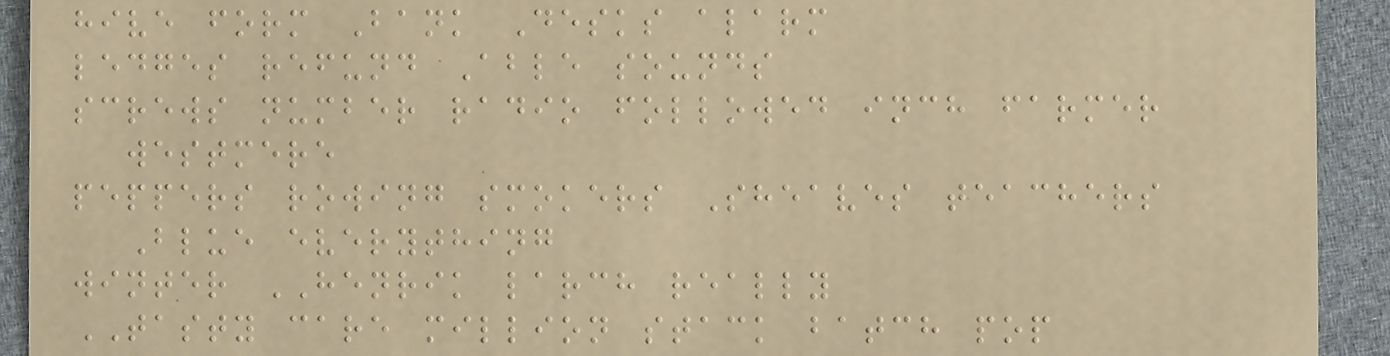hive form Bank Desks alarm
ledges refund Able sounds
screws number radio followed inch farmer
westmere
peppers rowing smokers Sheaves teachers
Blue everything
winter HENRIK larch really
TASTY care million stack batch pop
